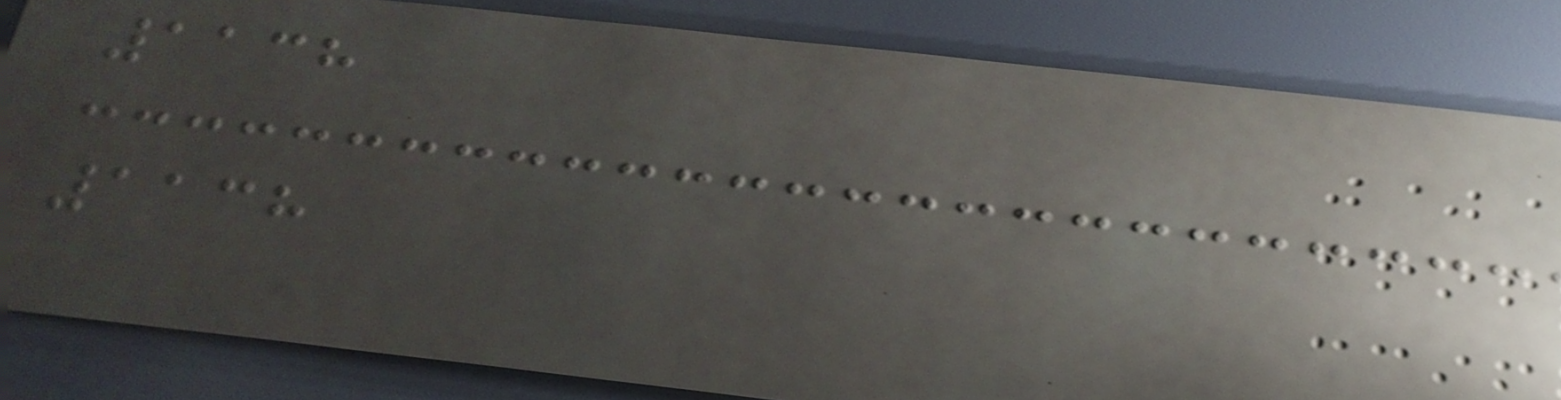1138
1138
